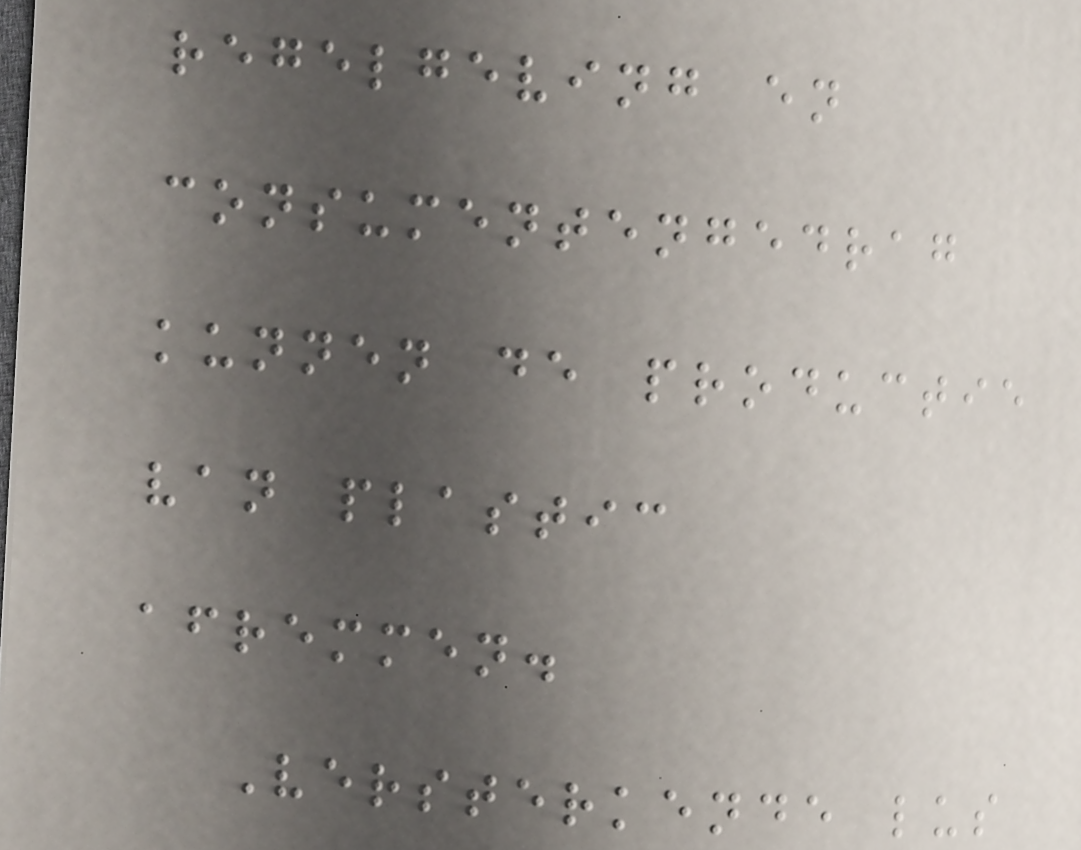regelgeving en
consumentengedrag
kunnen de productie
van plastic
afremmen.
Versterkende lus
